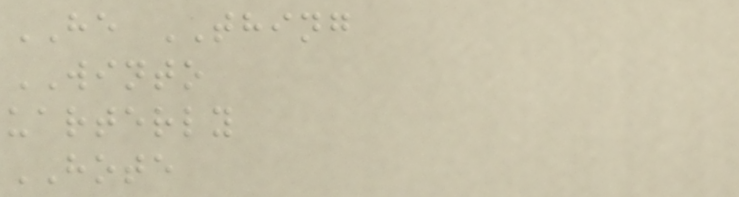HE THING
WINTO
uarterly
HOTE
